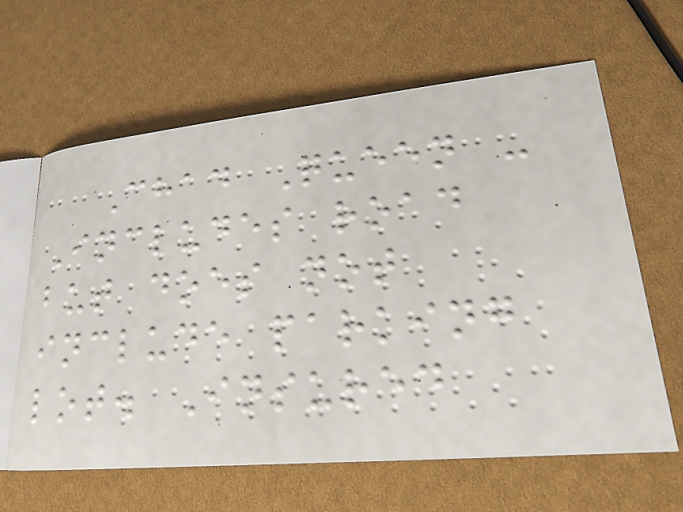Chad Queen -
Includes road
but does not
include parking
lot. Insured
